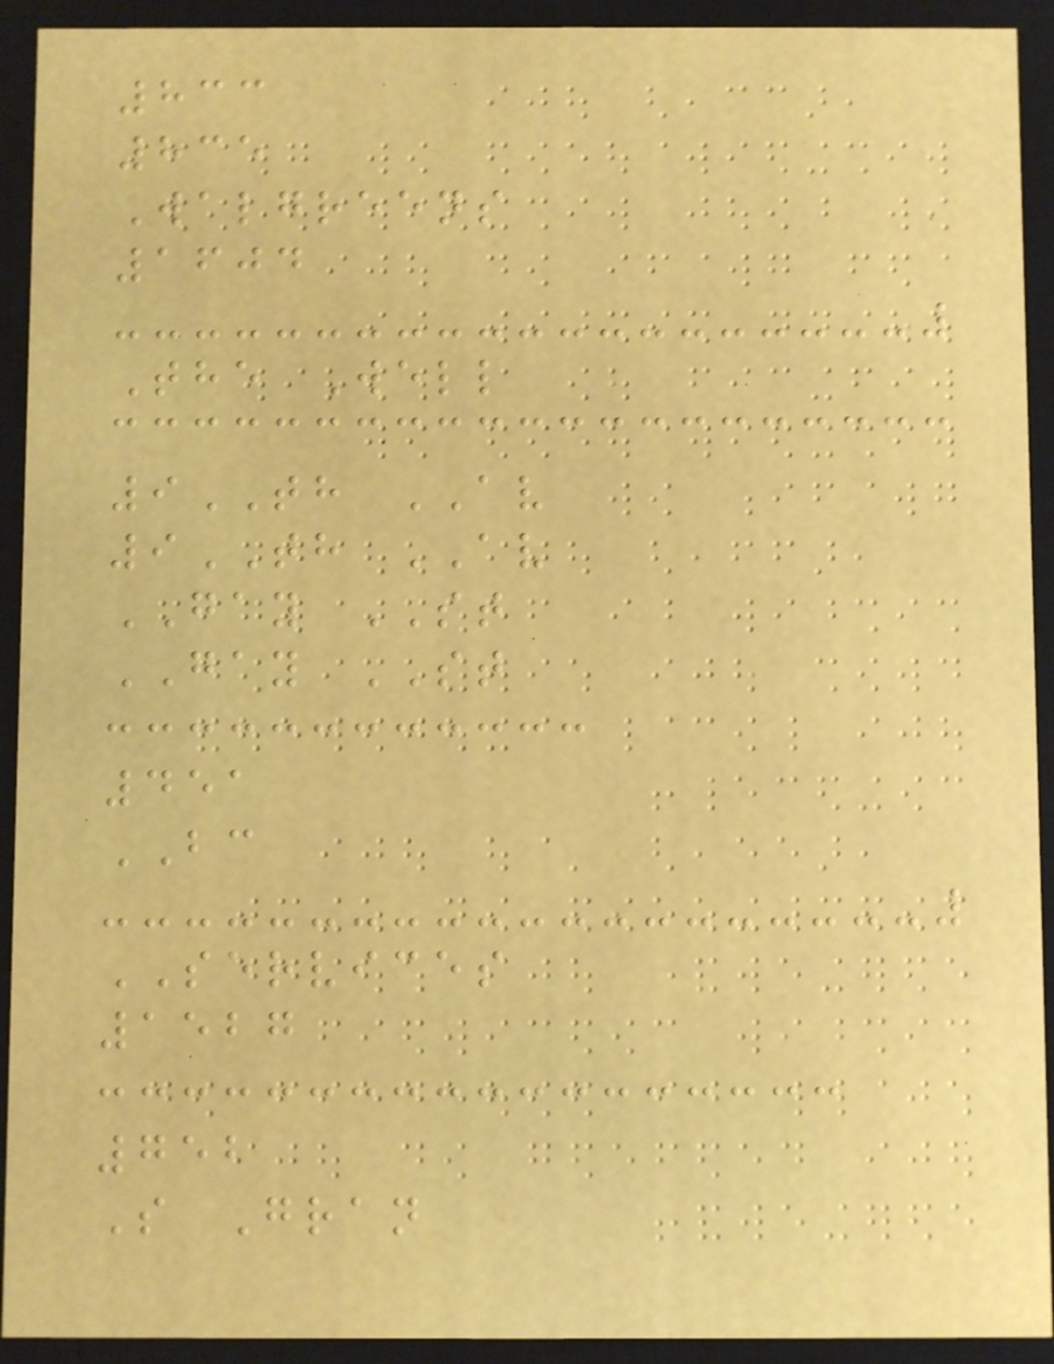833
835
Walgreens
1604
The Well
9TH AV
9TH AV
GAY ST
GAY ST
451
BC
SERVICES
1527
752
S Gran
